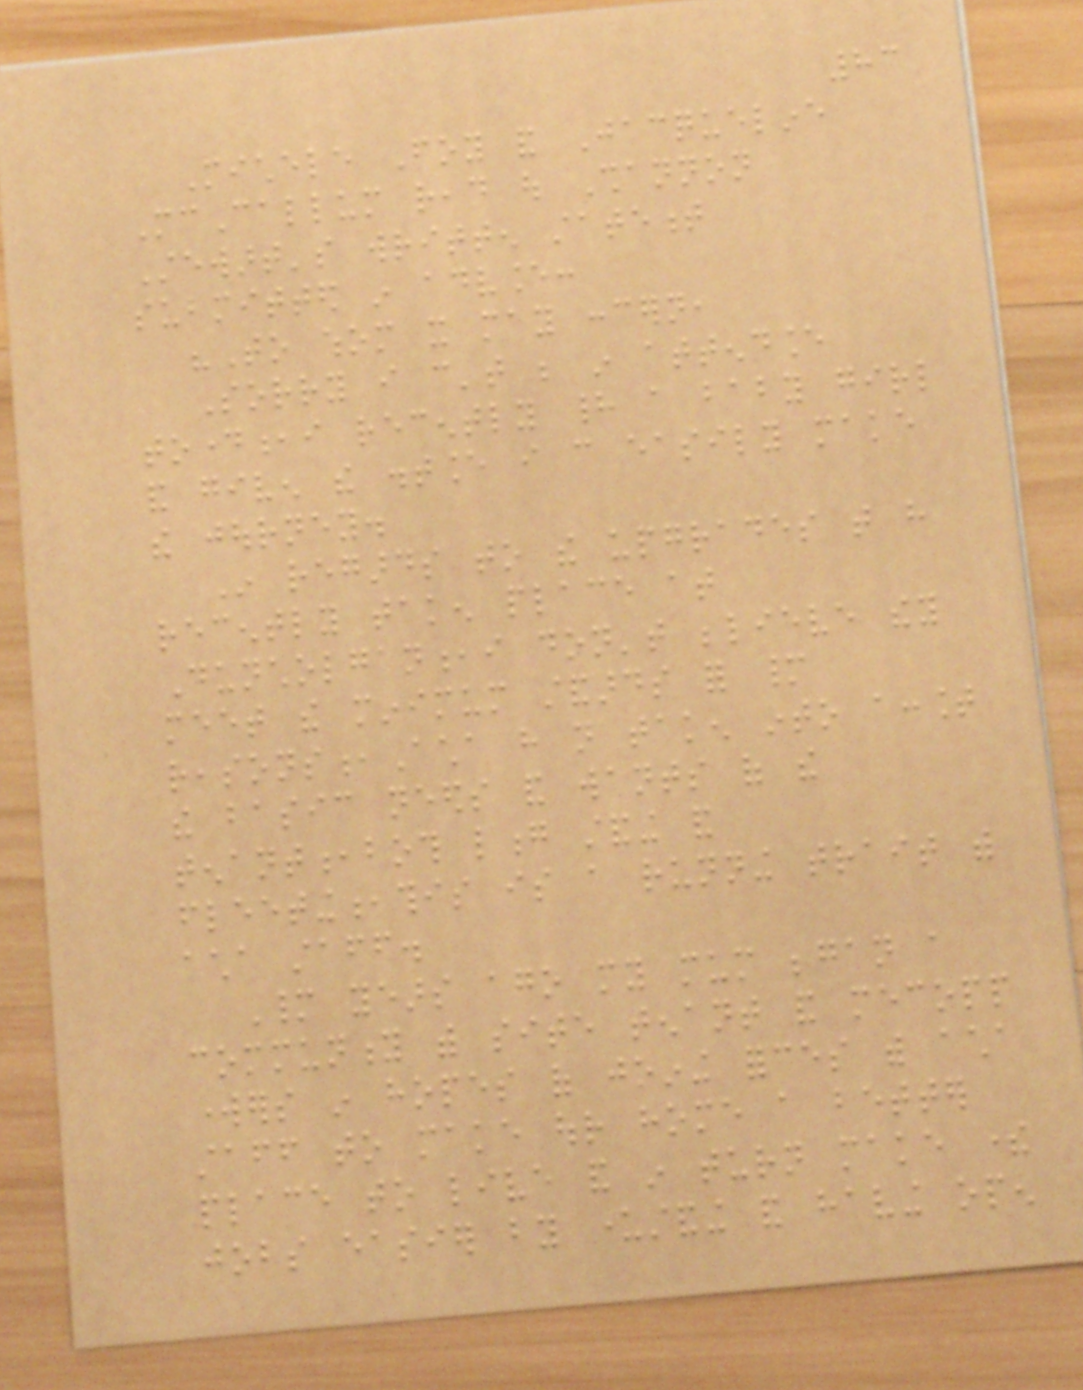83
Michele Foy and Jacqueline
McCallum read out Shannon
Stewart's written statement
submitted in advance:
"To whom it may concern,
Sorry i can't be in attendance
today,i recently had a baby girl
and given the distance i can easily make
the journey.
In regards to the upgrades that have
recently taken place at
Duncholgan,i don't believe they
meet the minimum standards for many
reasons,Acha have not taken into account
the basic needs and wants of the
tenant,both long standing and
fleeting,this is a running trait with
acha staff.
Many years ago my mum began a
community with site tenant and mecopp
workers in hopes of joining forces with acha
staff to make our home a better
place to live and in turn make there
jobs easier by understanding and having open
